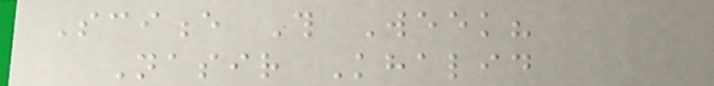Science This Week?
Nasir Khalid
